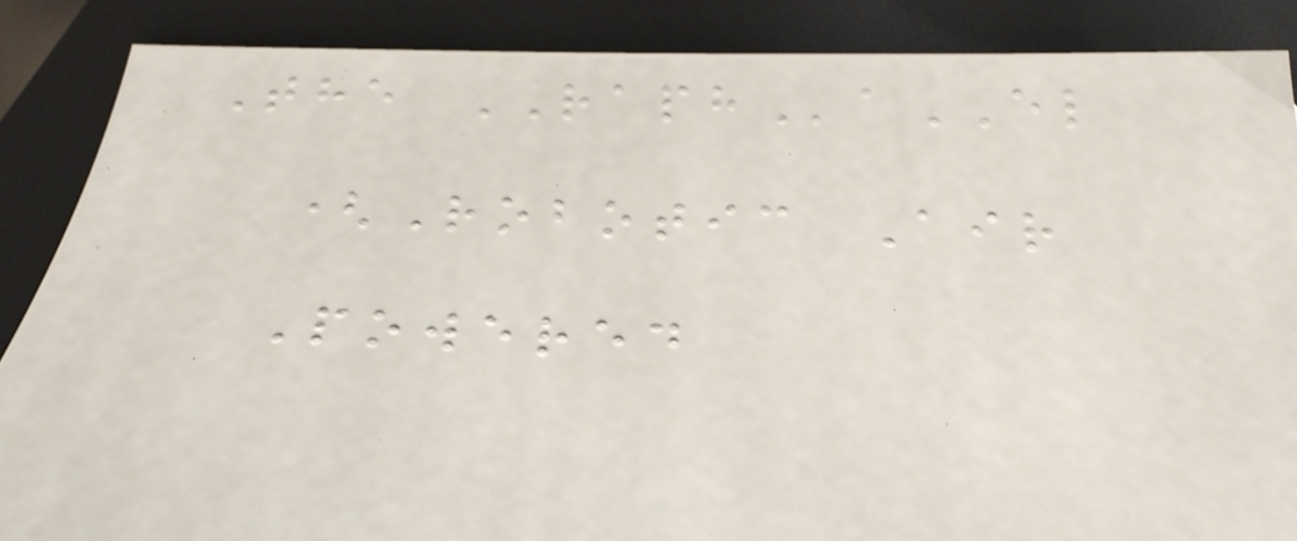The RAPHaEL
(Robotic Air
Powered
